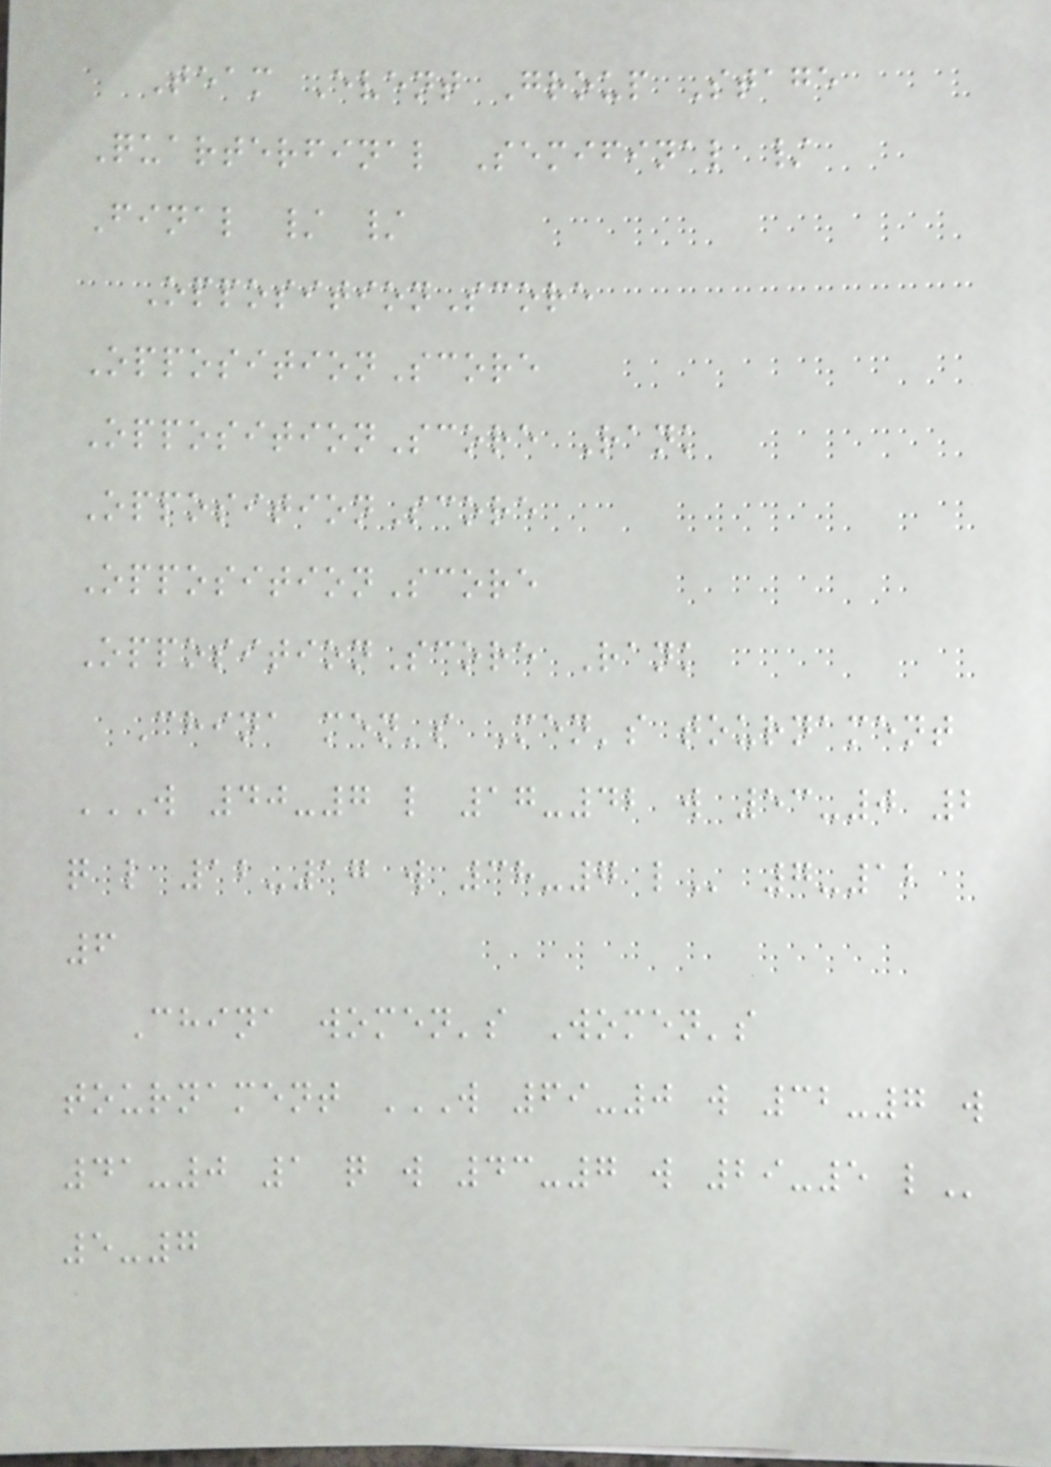Team Event Group Stage
Quarterfinal Semifinal /
Final / /
OppositionScore
OppositionScore
OppositionScore Rank
OppositionScore
OppositionScore
OppositionScore Rank
China men's Men's tournament
W 40-7 L 17-42 W 53-0 2
Q L 12-17 W 38-7 L 7-12
6
China women's Women's
tournament W 69-0 W 32-7 W
41-0 1 Q W 43-7 W 29-5 L
5-7
